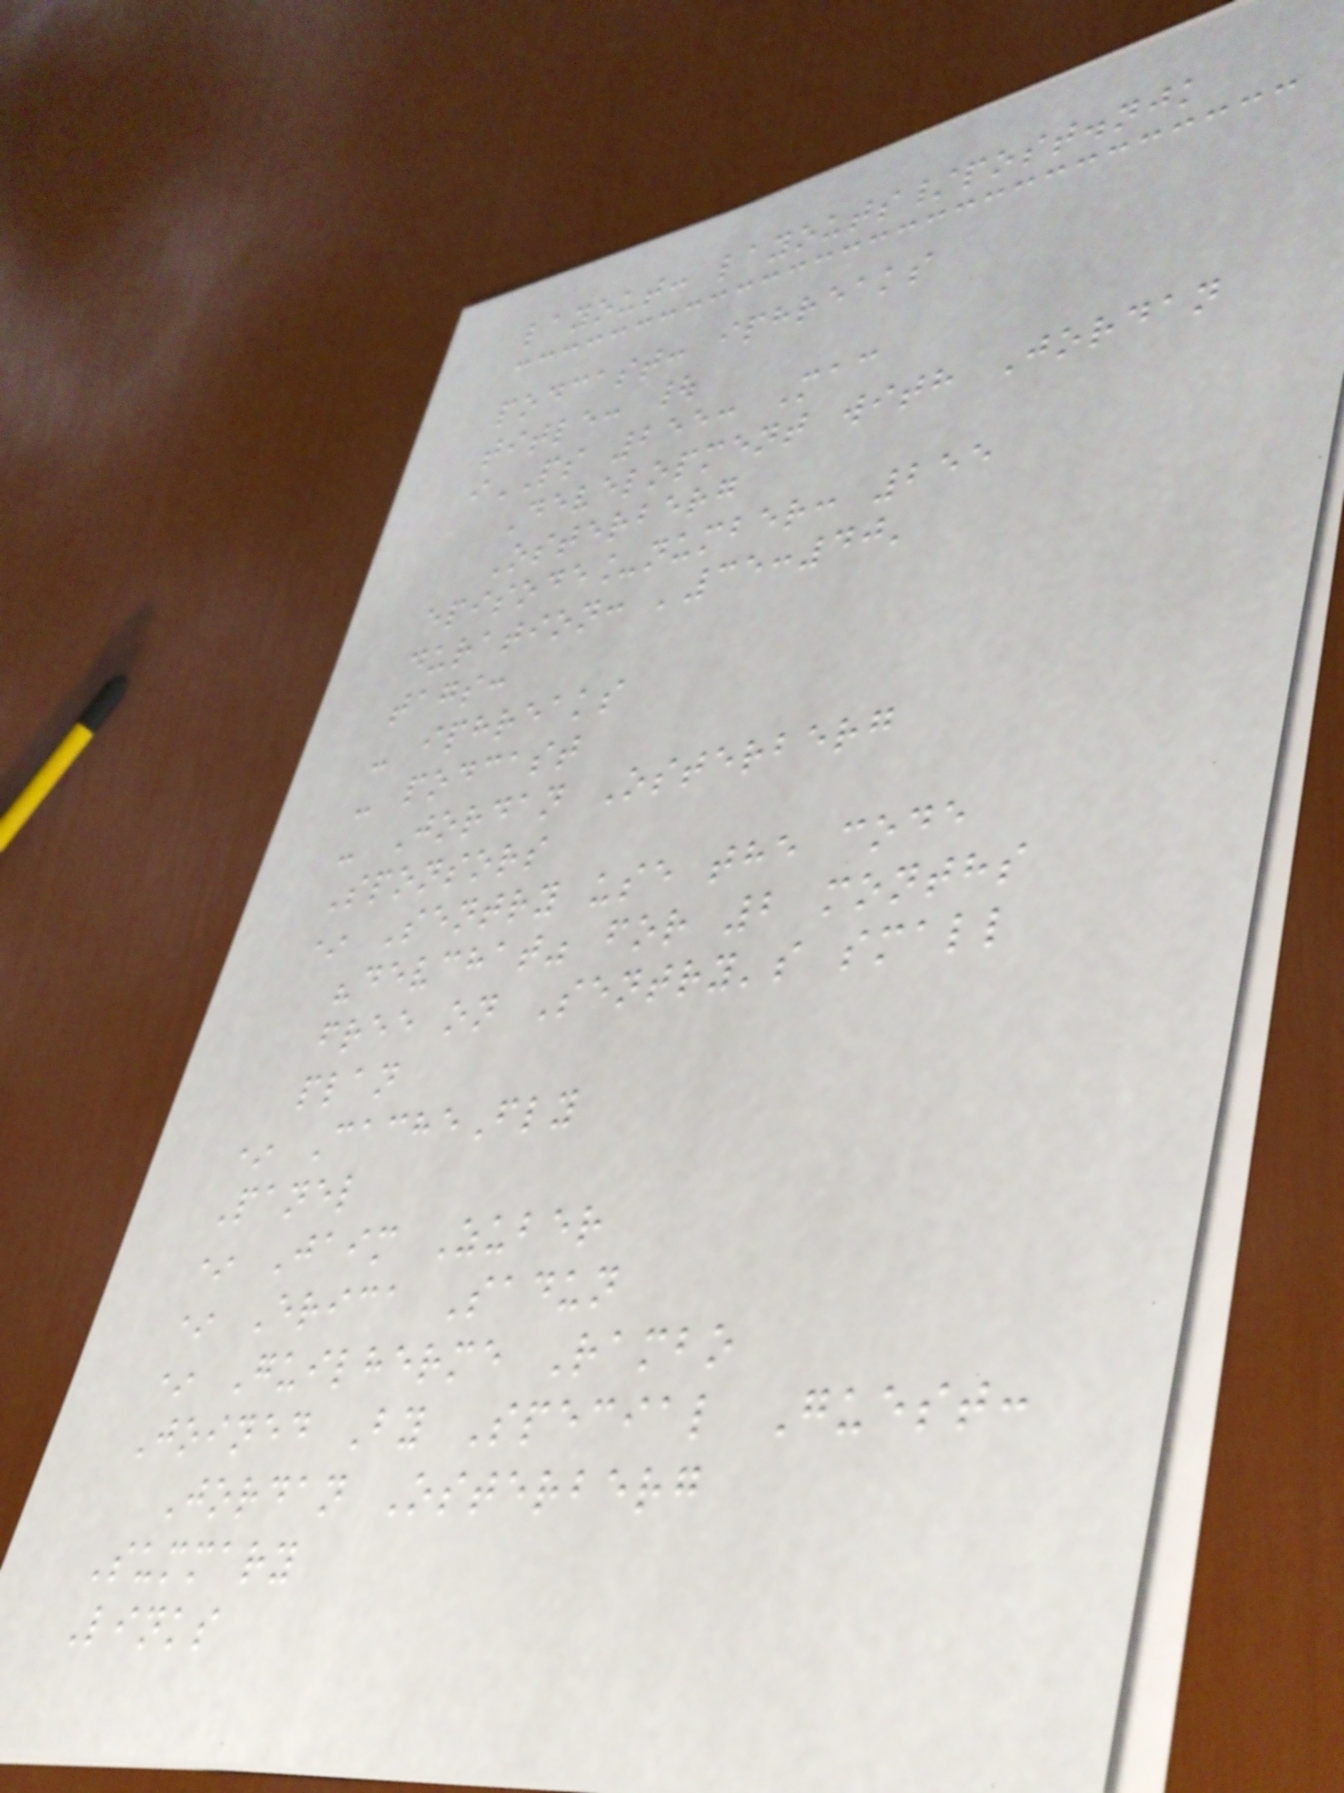layout: layouts/post.njk
podcast: iphreaks
title: |
iPS 255: Mac
Development with Jordan
Osterberg
episode_number: 255
duration: '35:40'
tags:
- iphreaks
- podcast
- Jordan Osterberg
Sponsors
* Sentry use the code
"devchat" for 2 months
free on Sentry's small
plan
* CacheFly
Panel
* Jaim Zuber
* Erica Sadun
* Guilherme Rambo
Joined By Special Guest:
Jordan Osterberg
Summary
Links
